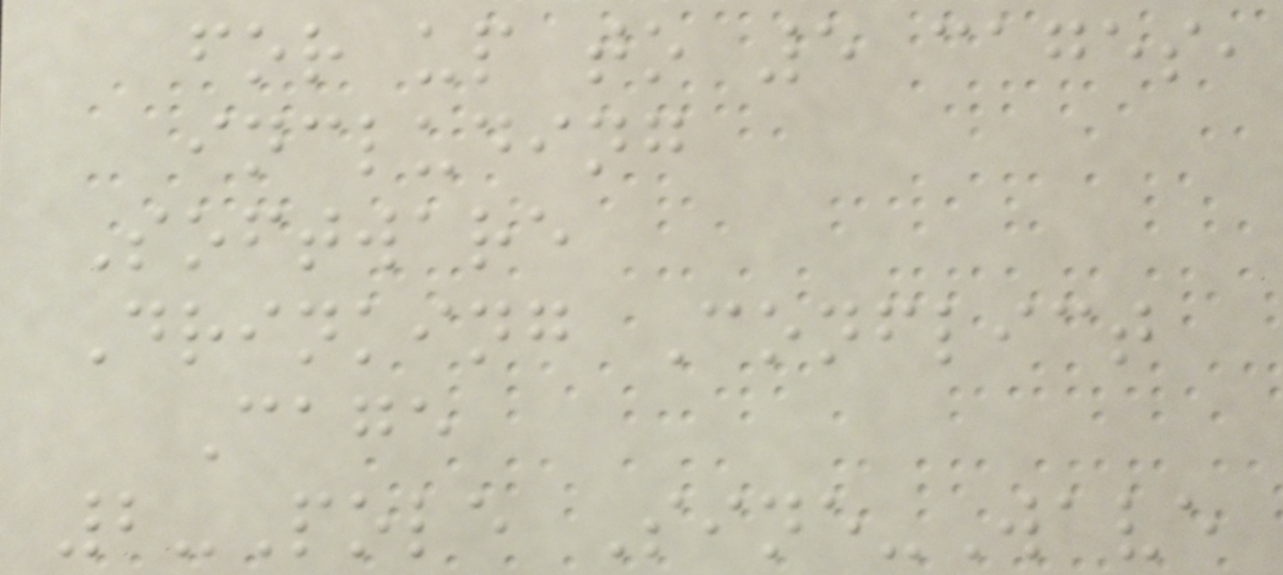for up to 5 cages,
including
Software
Drinking Conflict
Cage
2-Pole Sine-Wave
